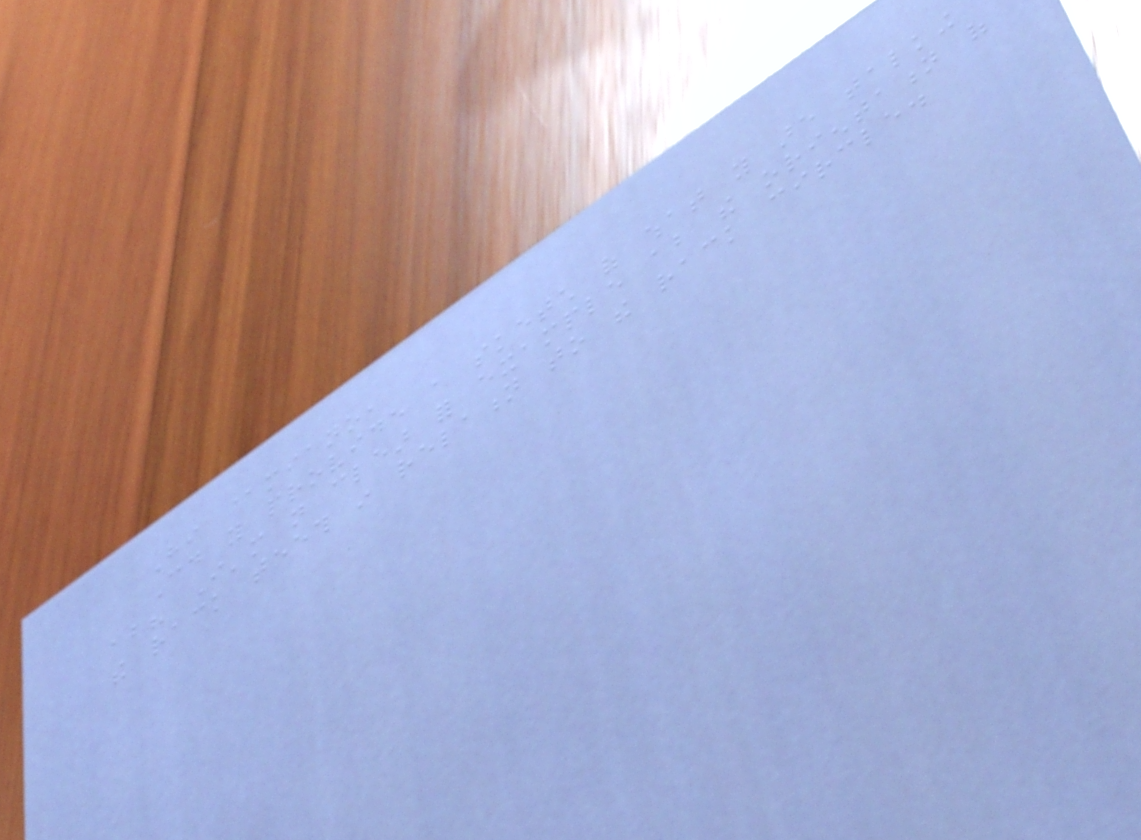Hi @miano,
Could you provide a sketch of what you are talking
about? I'm not clear for example about the orientation of
the rack teeth in relation to the rack circle.
